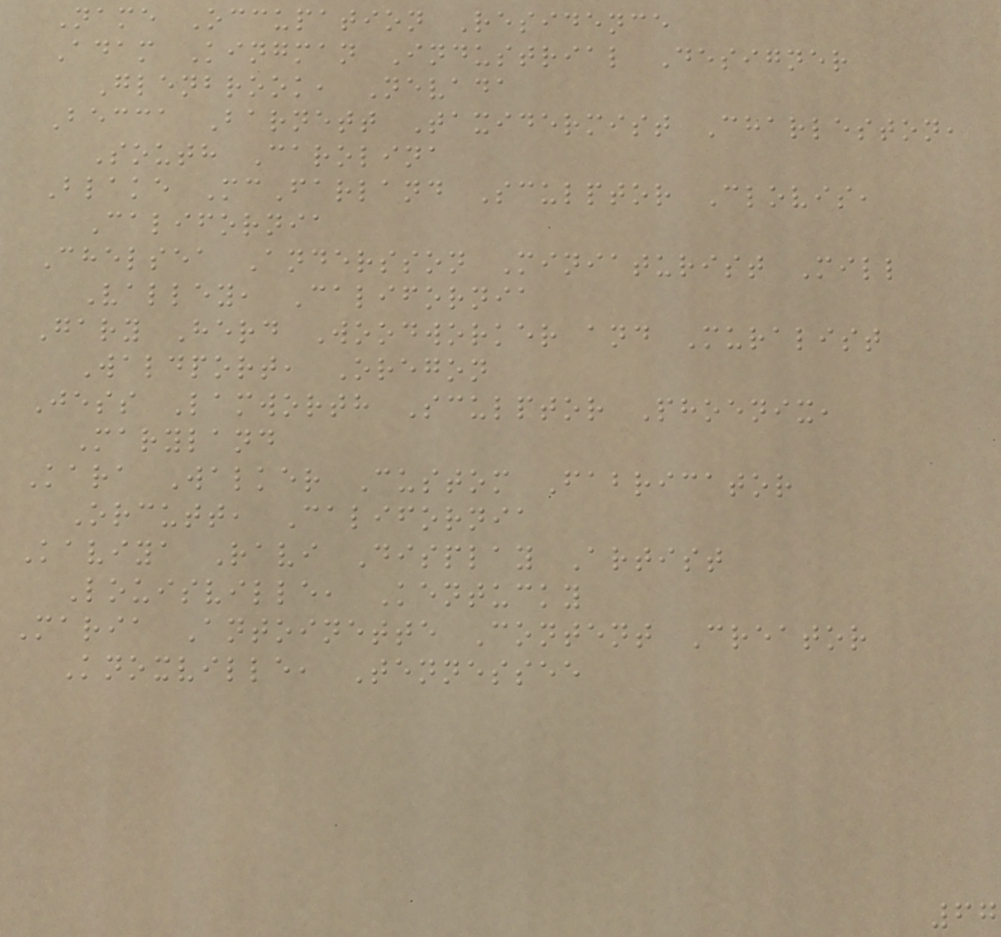Name Occupation Residence
Adam Kingman Industrial Designer
Glenbrook, Nevada
Becca Barnett Taxidermist Charleston,
South Carolina
Blake McFarland Sculptor Clovis,
California
Chelsea Andersson Miniaturist Mill
Valley, California
Gary Herd Woodworker and Muralist
Waldport, Oregon
Jess Lamworth Sculptor Phoenix,
Maryland
Kara Walker Custom Fabricator
Orcutt, California
Kaviya Ravi Display Artist
Louisville, Kentucky
Maria Antoinette Content Creator
Knoxville, Tennessee
67
